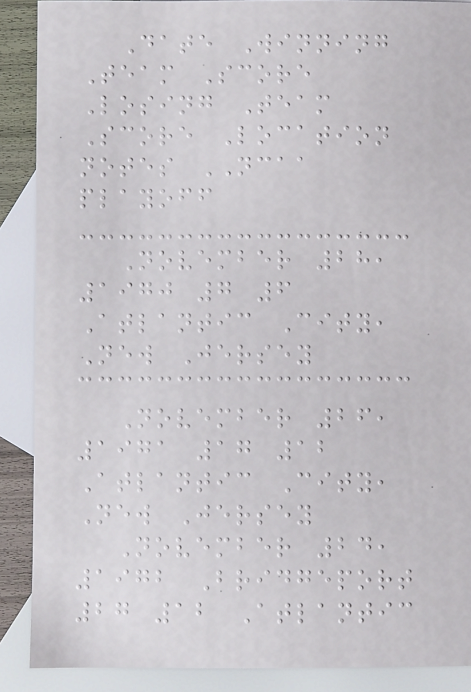Date Winning
Team Score
Losing Team
Score Location
notes NCAA
playoff
November 28,
1970 7 6
Atlantic City,
New Jersey
November 26,
1971 17 12
Atlantic City,
New Jersey
November 24,
1972 Bridgeport
27 12 Atlantic
